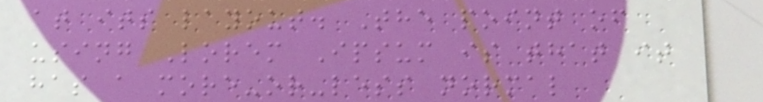at its layout. The point of
using Lorem Ipsum is that it
has a more-or-less normal
